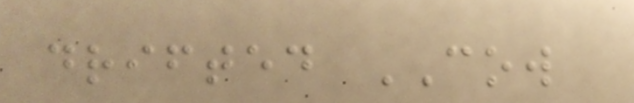drifted COW
